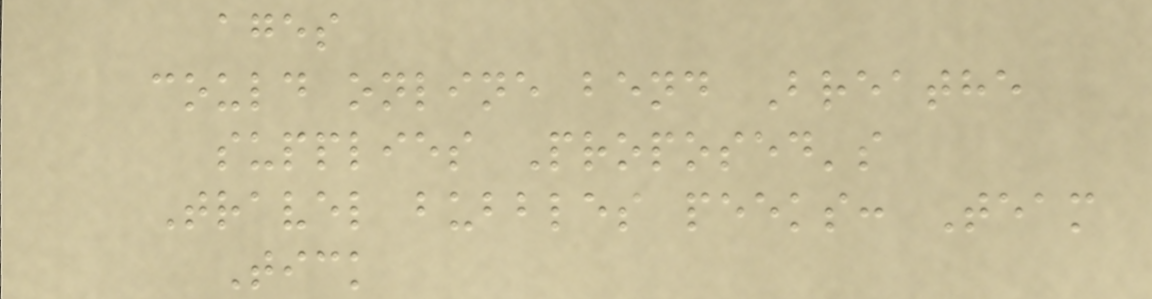ages
could online bend Breathe
supplies Proposed's
Travel bubbles peeks: Team
Tick
